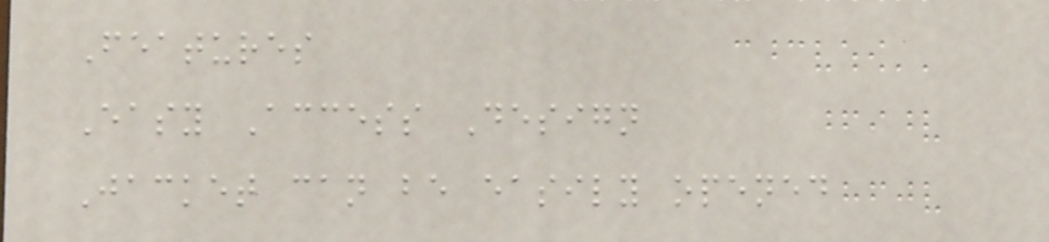Features
Easy Access Design
Jacket can be easily opened
